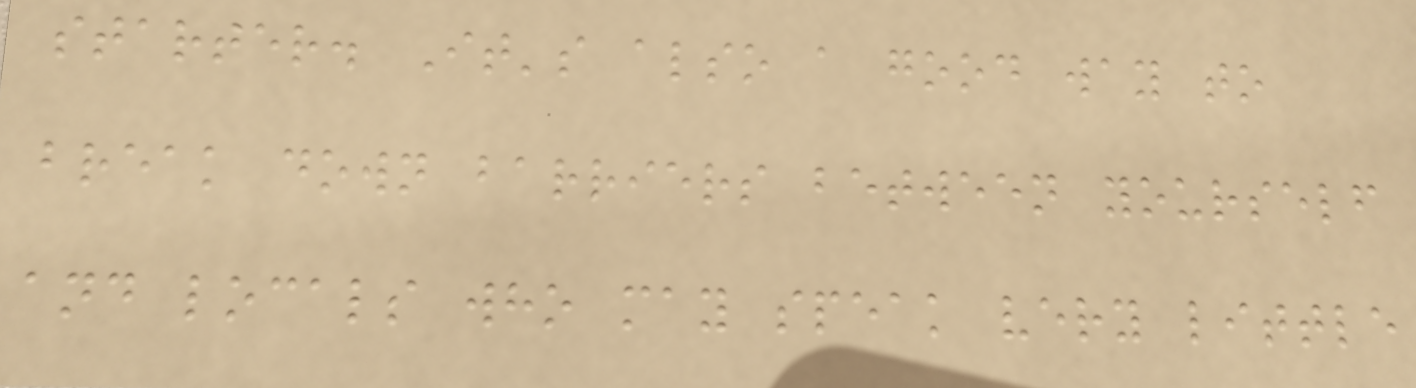starter. It's also a good way to
break down barriers between yourself
and locals who may speak very little
